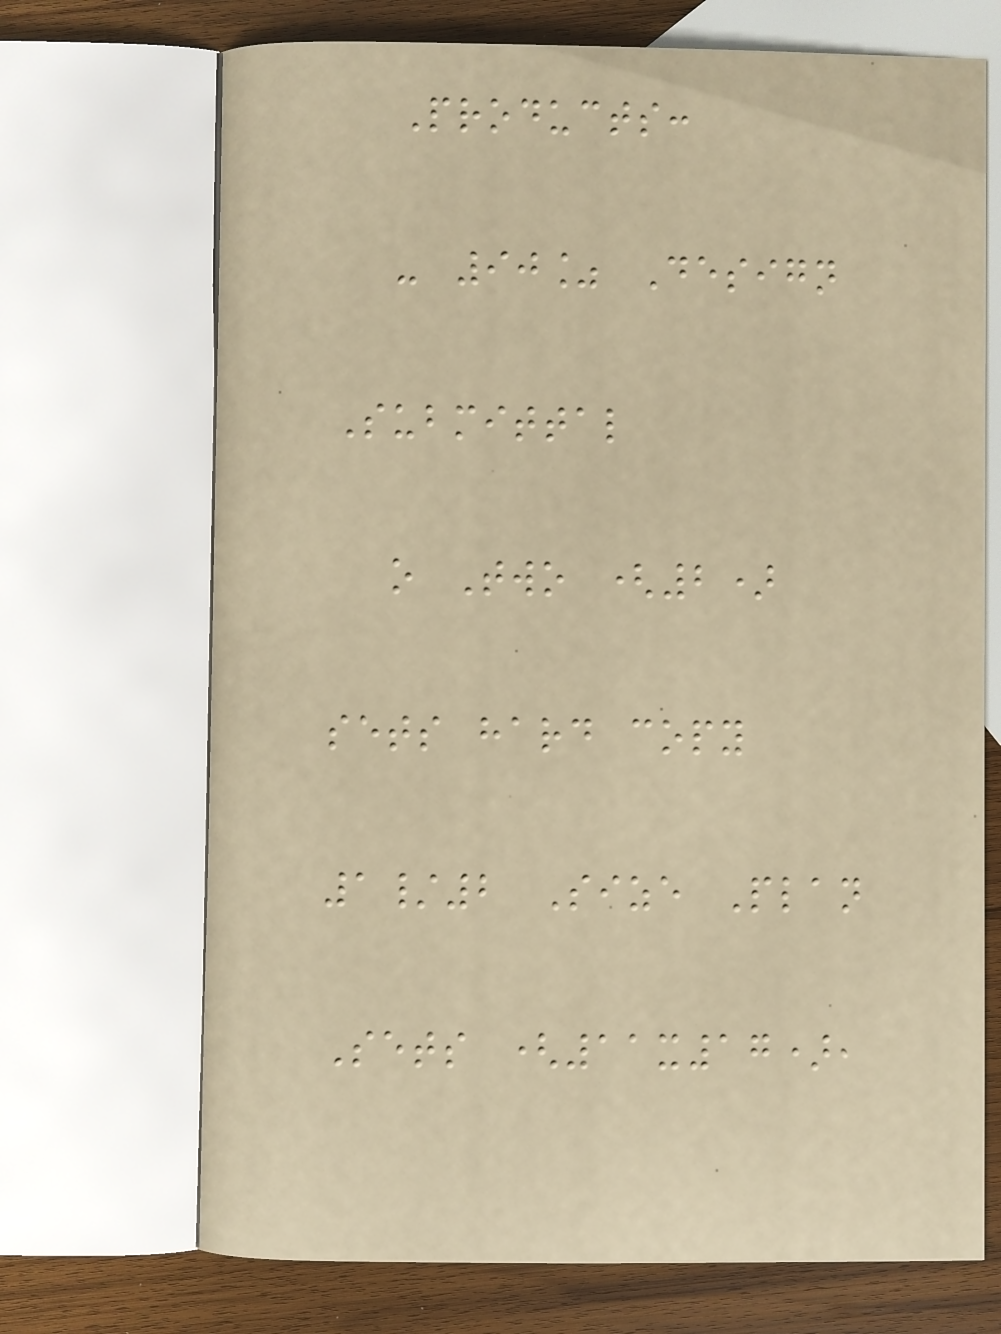Products:
- 90% Design
Submittal
o Two (2)
sets hard copy
1/2 Size Plan
Sets (11x17),
